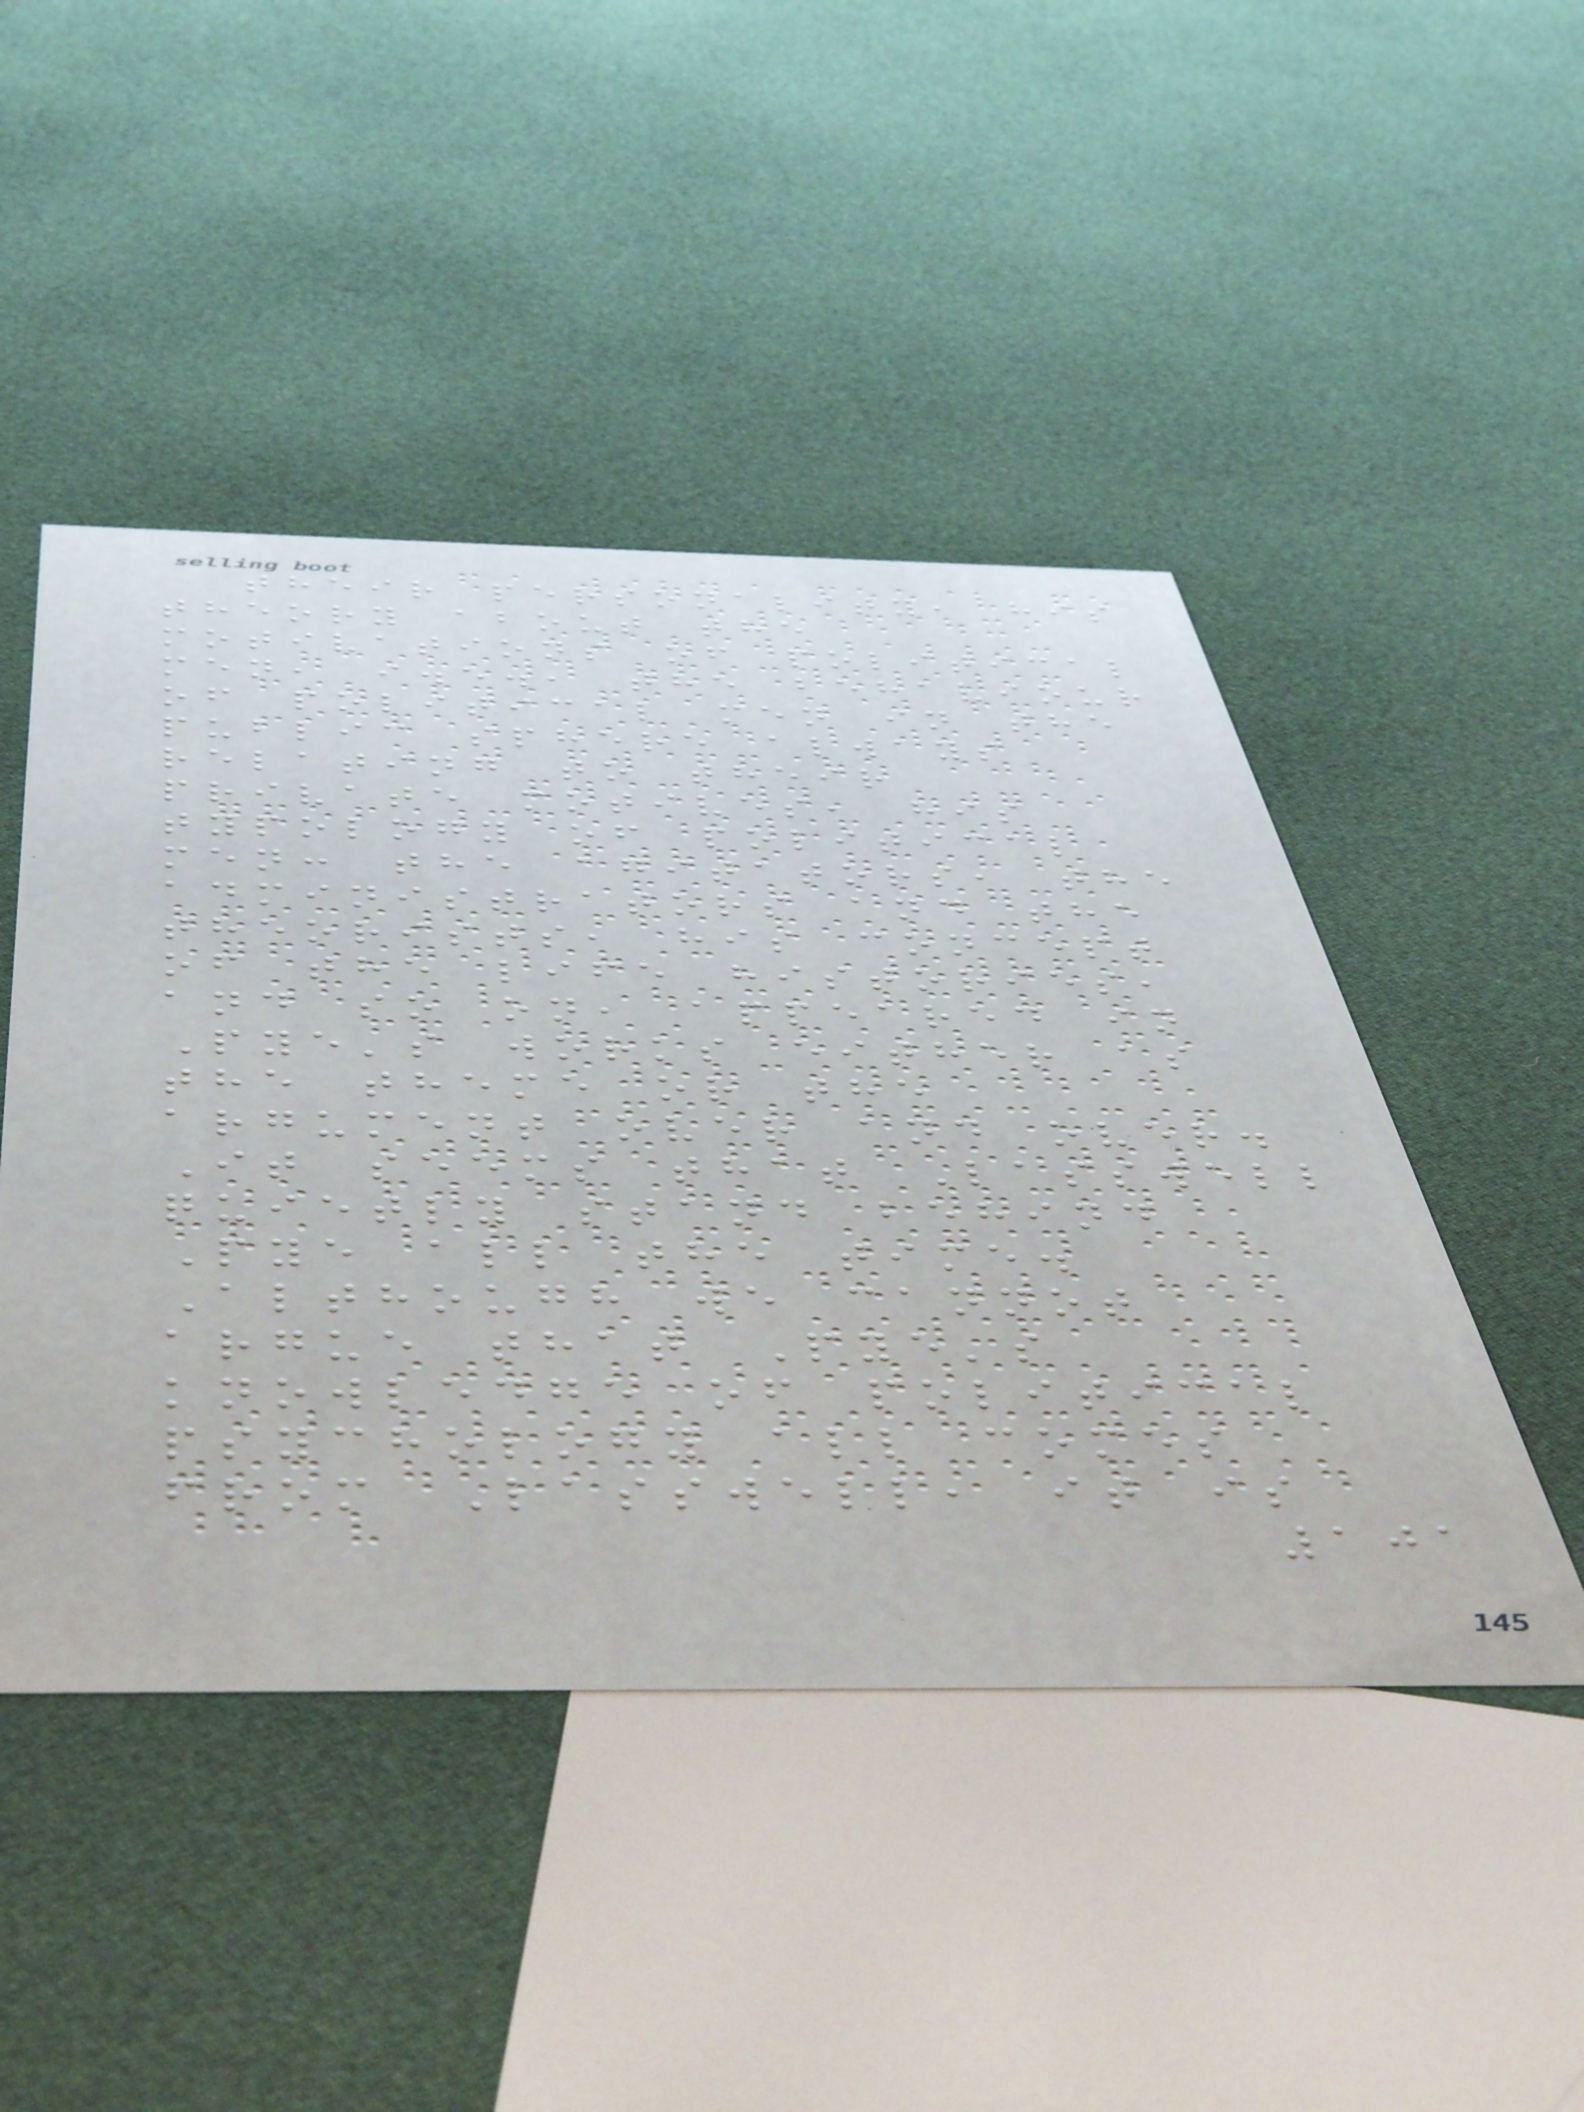their personality, his
theory about the
motivations of political
men, i.e., the behaviour
of political men in the
public sphere always
relating to their
private motives, his
typology of political
men: the agitators, the
administrators and the
theorists, his concept
of the life histories,
and so on, appeared in
Pye's works either as
the theme or the
argument over and over.
It seems that Lasswell
quietly stand behind
Pye all the time.
Although we cannot
argue that Pye's
knowledge of political
psychology all comes
from Lasswell, it is
101
